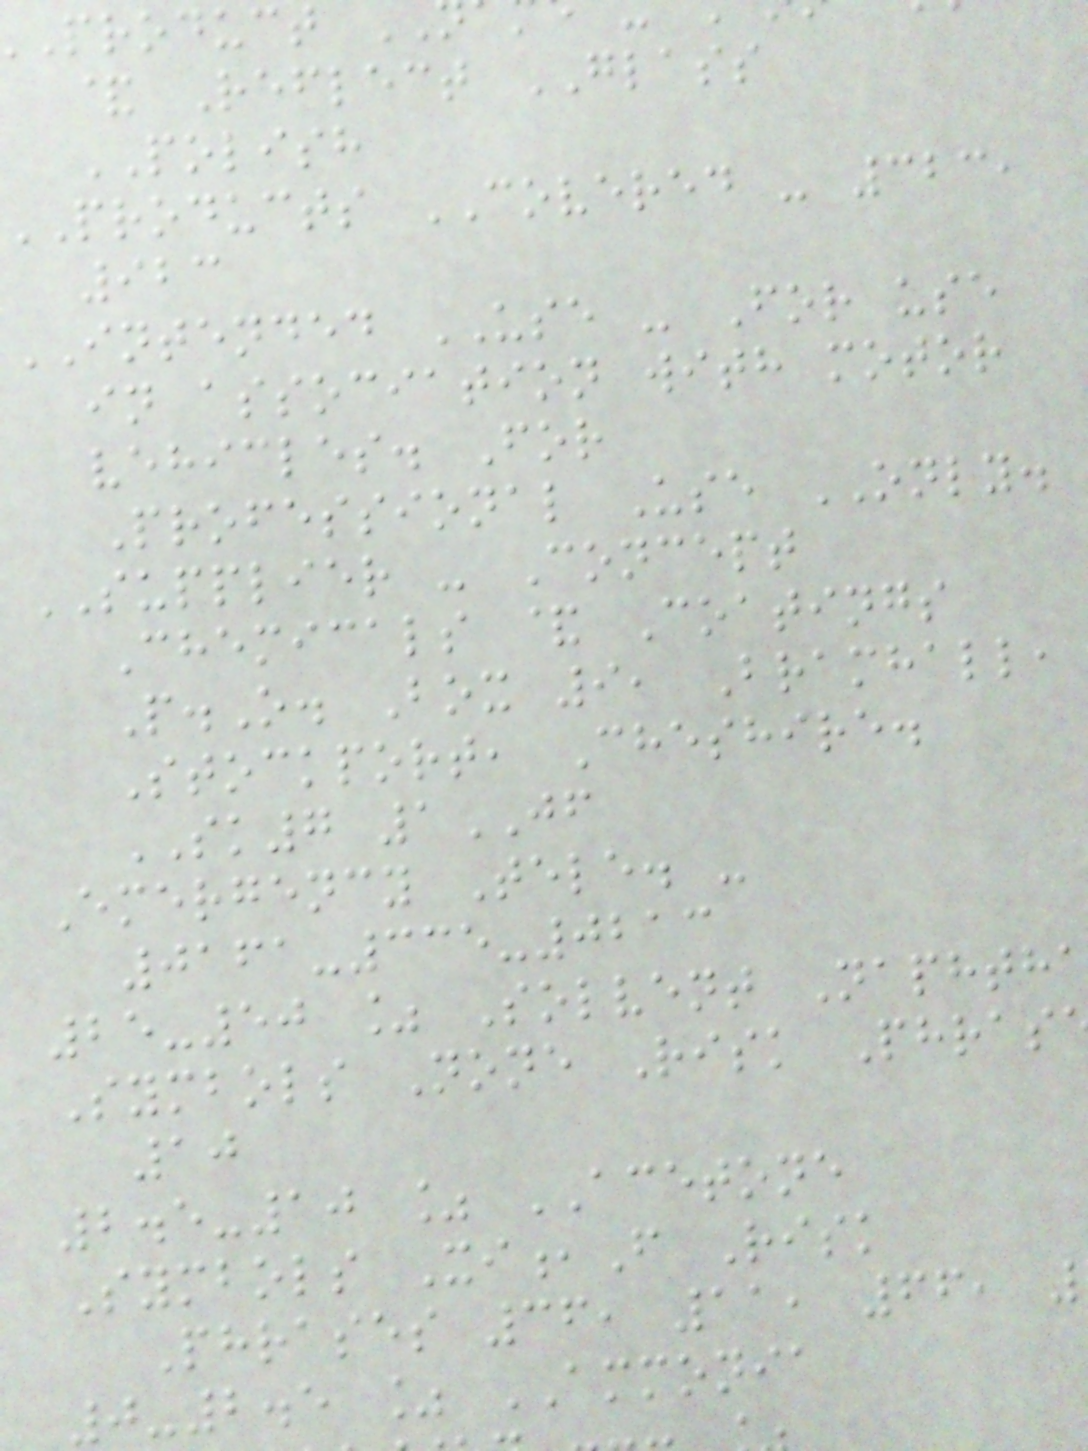product
& Reflect GLASS
POLISH
products COVERED - 323,
923
INTENDED USE - For use
in association with motor
vehicles. For
Professional Use ONLY.
SUPPLIER - Concept
Chemicals & Coatings
P.O. Box 9, Bramhall,
Stockport, Cheshire.
SK7 1JF
Emergency Tele. -
0161-335-0213
25-50 % Solvent Naphth
Symbols None Risk Phras
10
2.5-10 % ACETONE
Symbols Xi,F Risk
Phrases 36, 11, 66,
0-2.5 % AMMONIA
